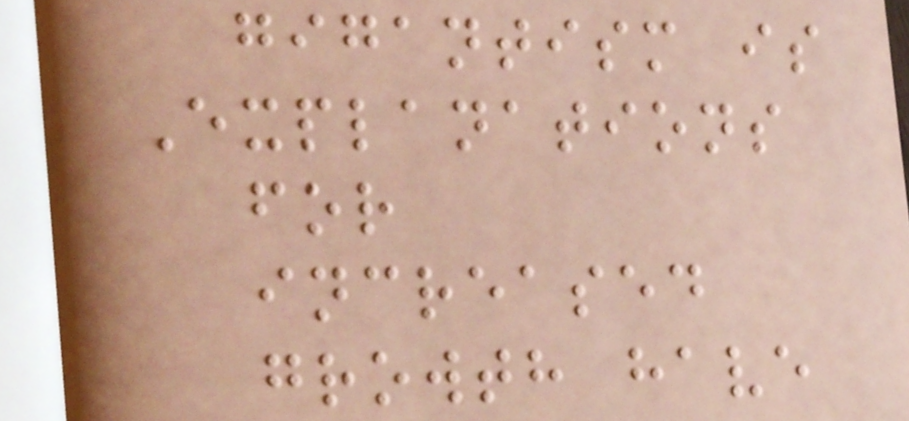gigantism is
Explanations
for
increased
growth have
